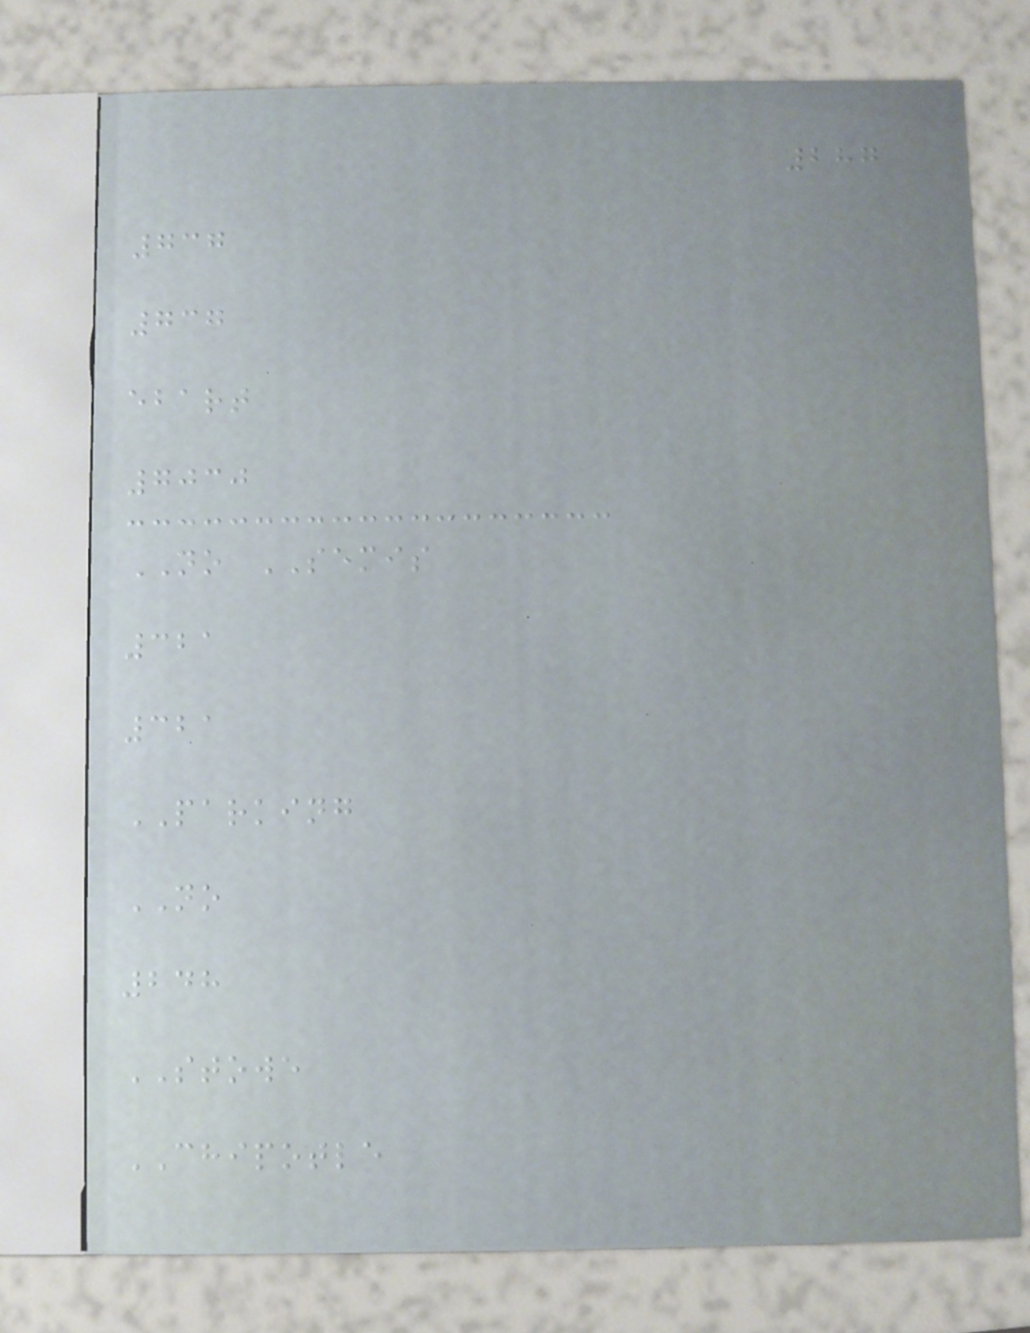287
737
737
ebart
7030
NO SEMIS
321
321
PARKING
NO
248
STOWE
CHIPOTLE
